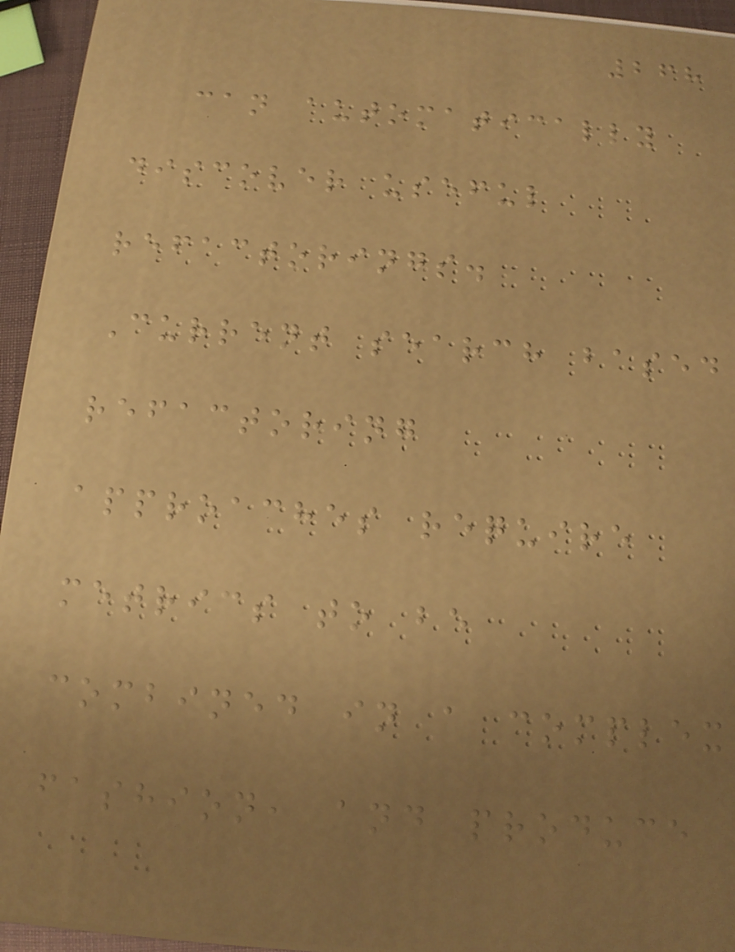268
can automatically
discover useful
refactorings.
Current search based
refactoring
approaches require
metrics to be
combined in a complex
fashion, and produce
